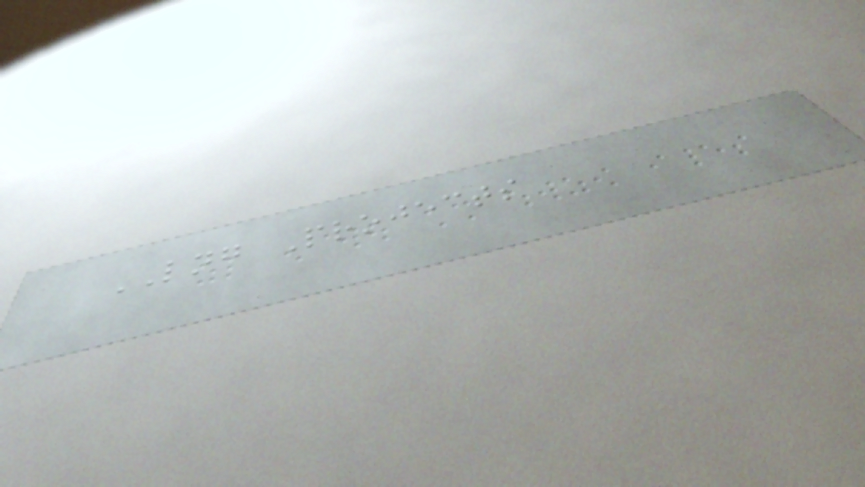LNG Projects
